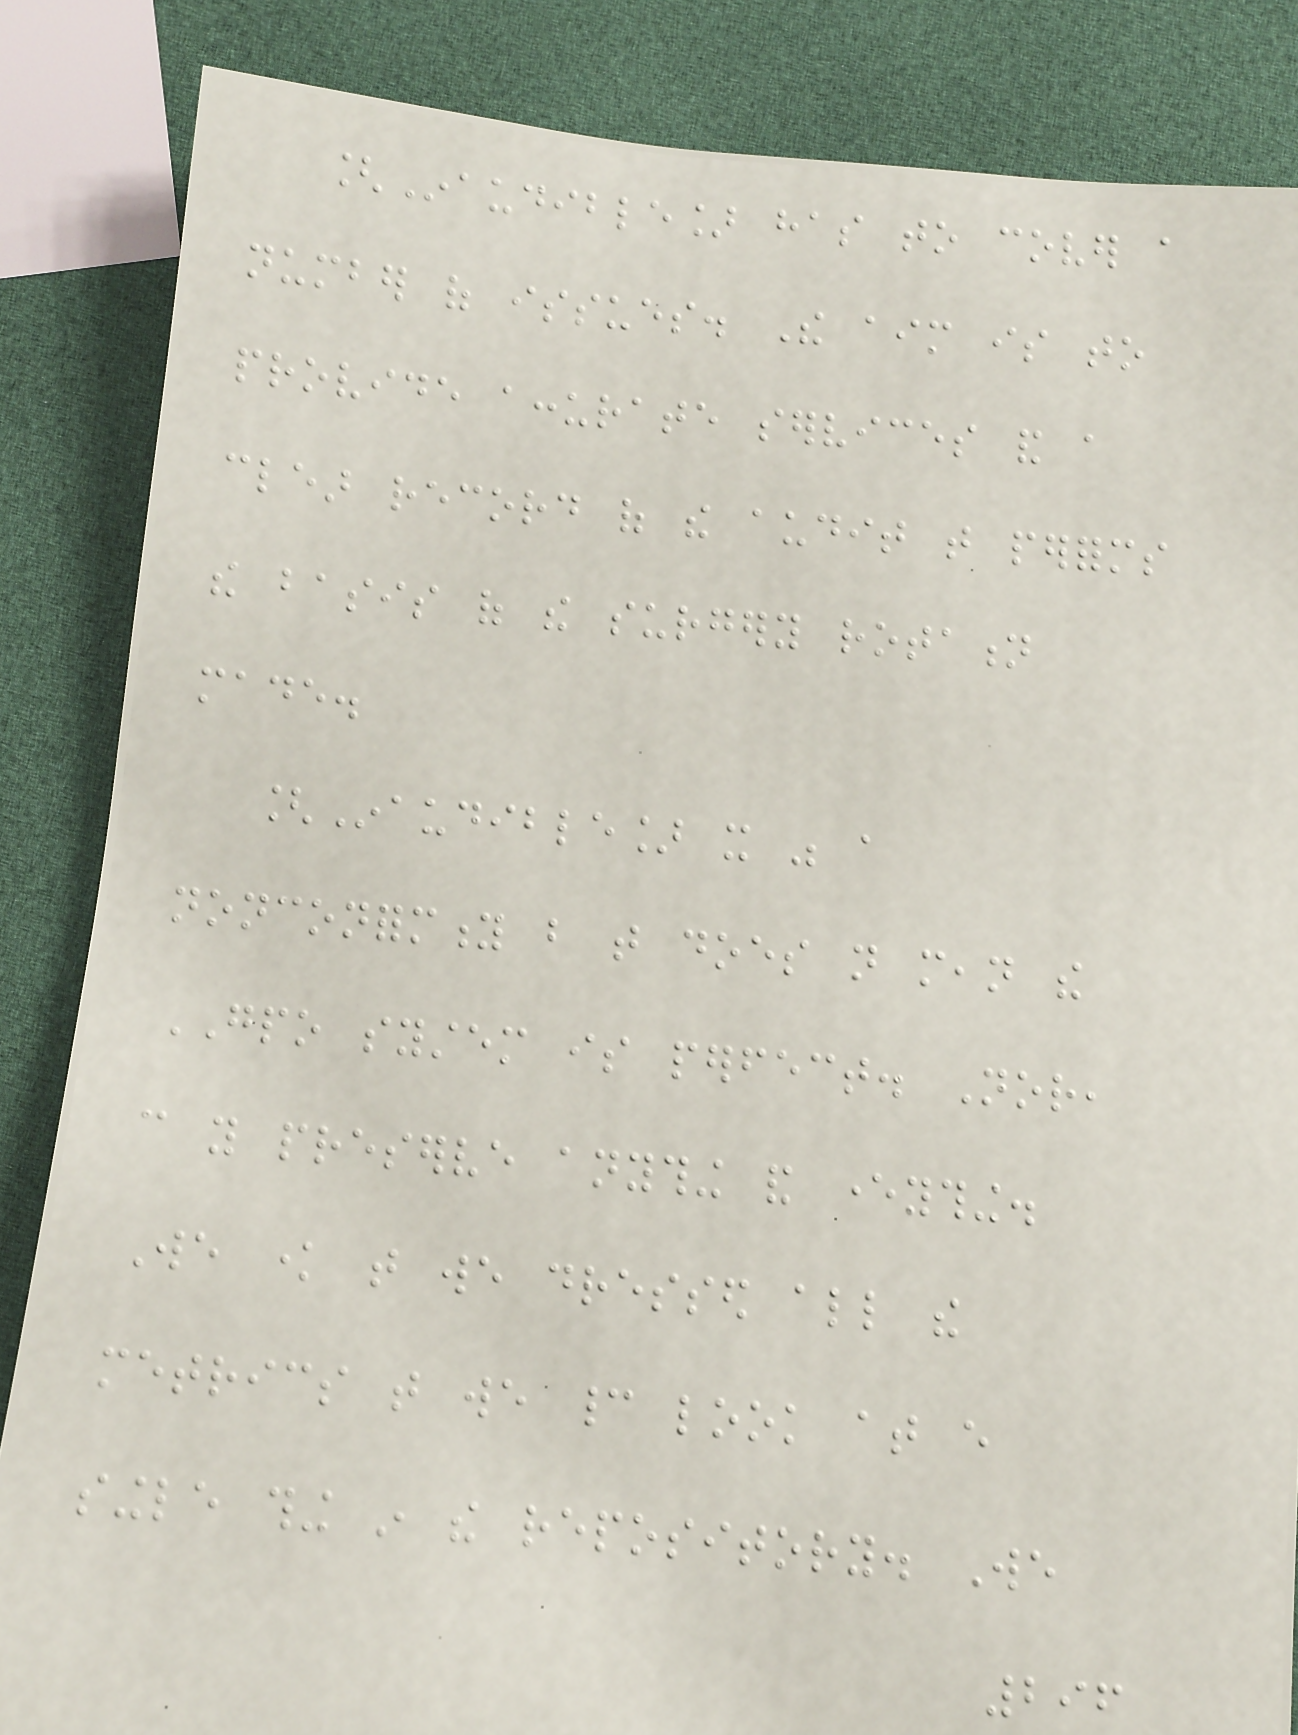[Inaudible] has to cover a
number of issues. The aim is to
provide accurate services and a
clear record of the audit that performs
the basis of the surgery rotation
made.
[Inaudible] it was a
nonconformity but that does not mean the
GPO system is perfect. Nor,
can you preserve anything and everything.
We know that we dressed all the
metrics that we cannot look at every
single thing in the repository. We
296
